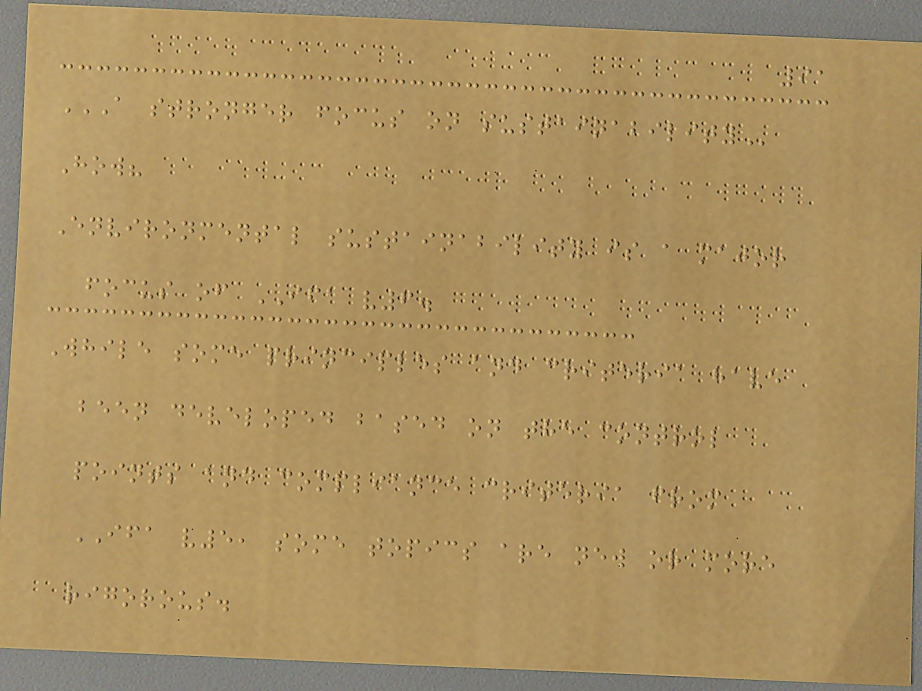91
A STRONGER FOCUS ON SUSTAINABILITY
How?
Environmental sustainability is a major
focus of IFA v6.
While some principles and criteria have
been developed based on the control
points and compliance criteria from
IFA v5, some topics are new or more
rigorous.
